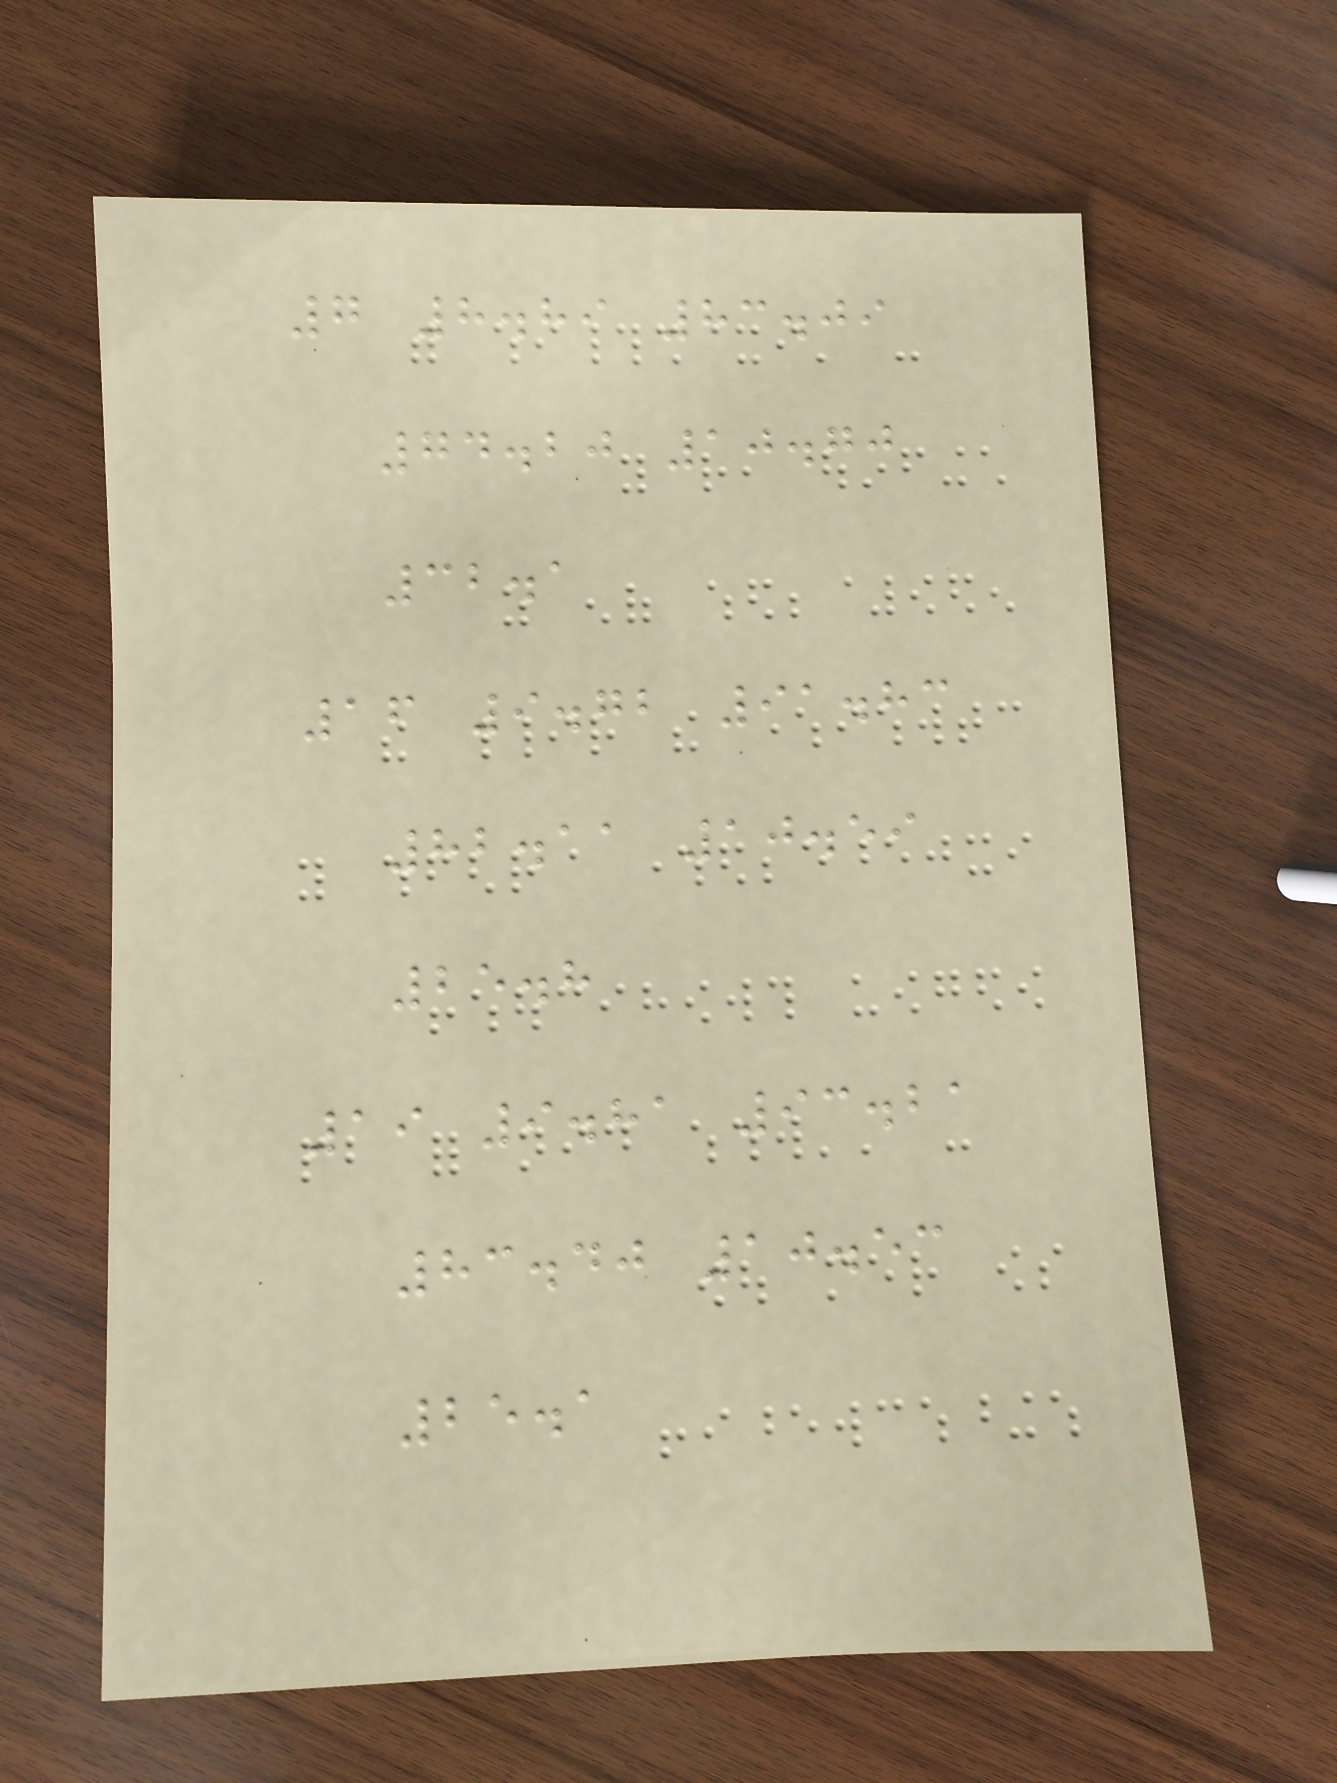7 8.89 83.09
74.20 10.70
32.1
16 9.72 91.83
82.11 10.59
25.8
19 9.81 93.21
83.40 10.53
25.1
